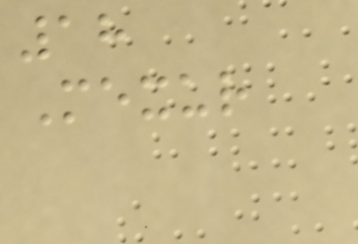18
Mexur
